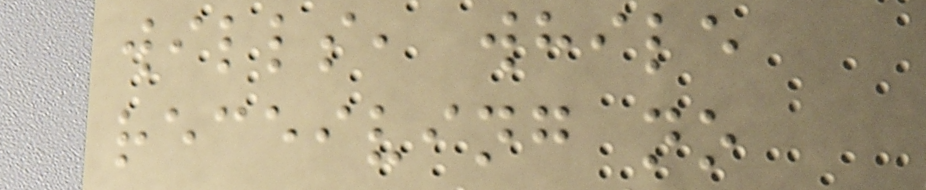wills, while
receiving no
